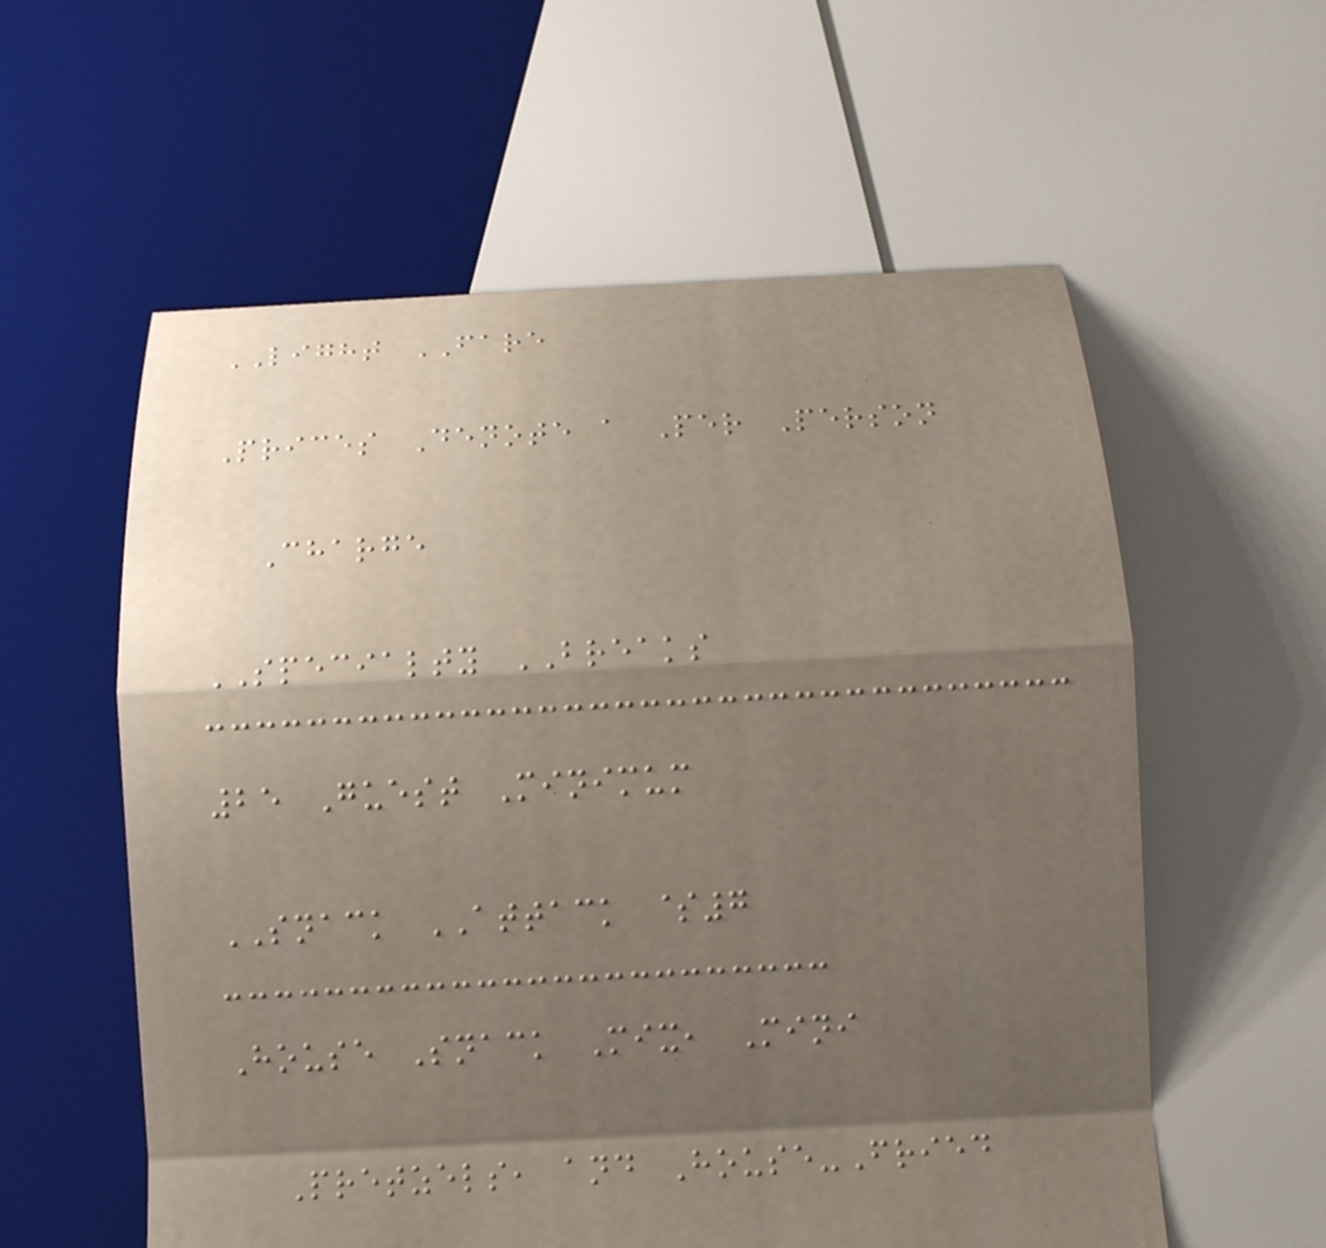LIGHT FARE
Prices Denote a Per Person
Charge
SPECIALTY BREAKS
25 Guest Minimum
SNACK ATTACK $7
House Snack Mix, Mini
Pretzels, and House-Fried
